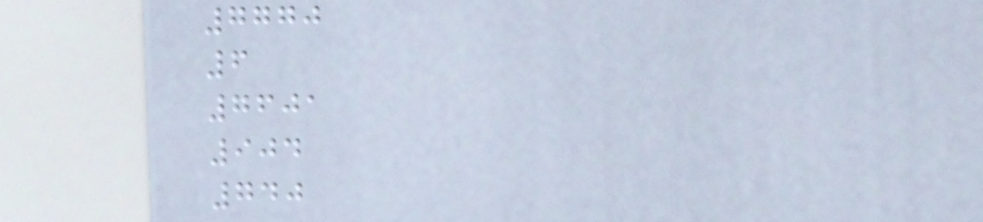7770
6
7601
904
740
